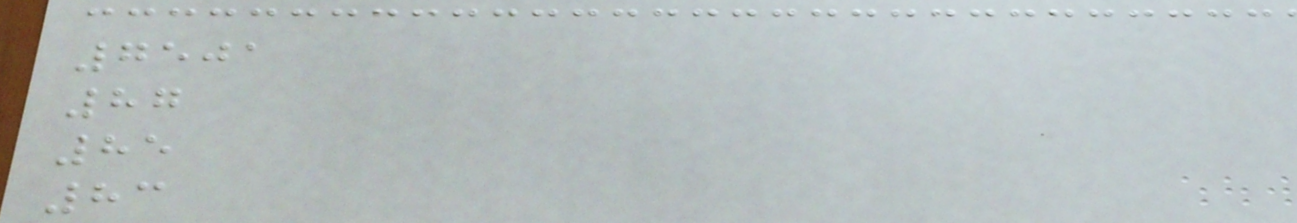7501
87
85
83
